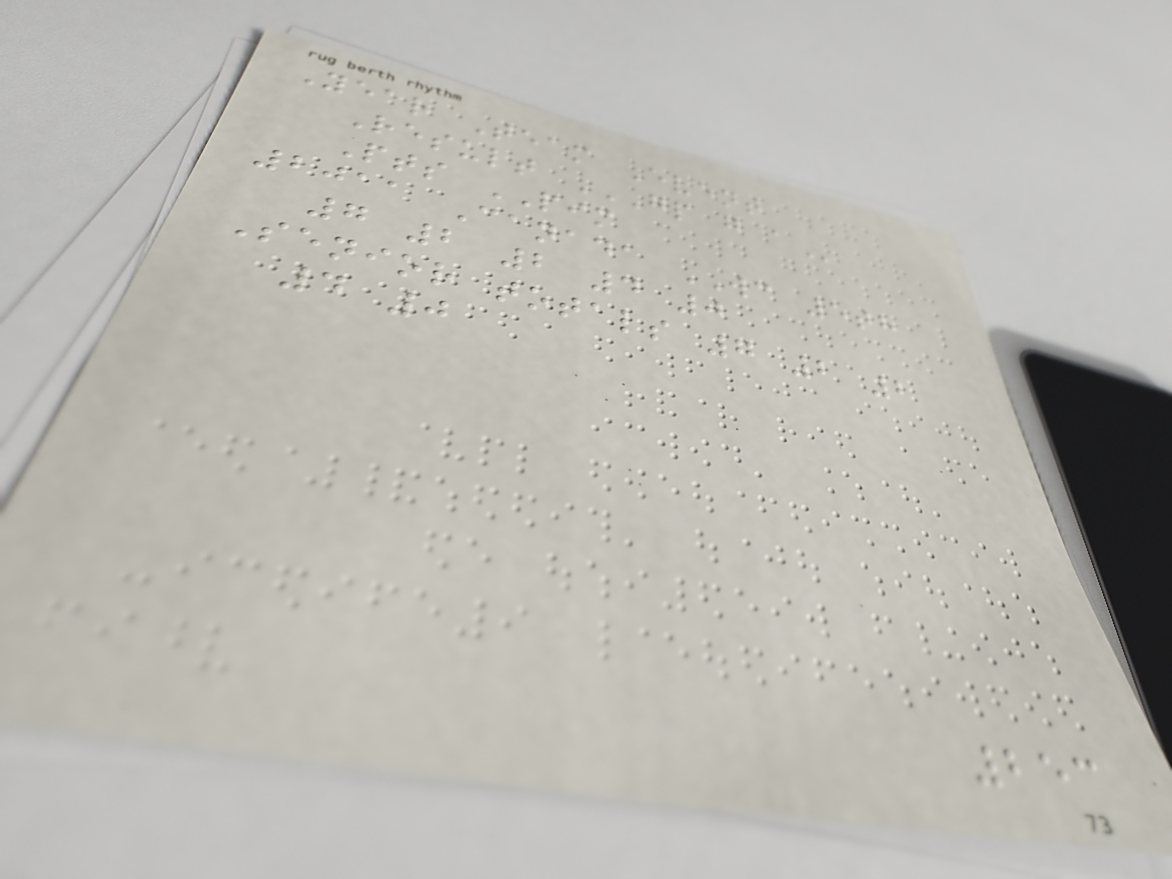Year Team Event
Result GP G A
Pts PIM
2011 Canada WC 5th
7 2 2 4 0
Senior totals 7 2 2
4 0
253
